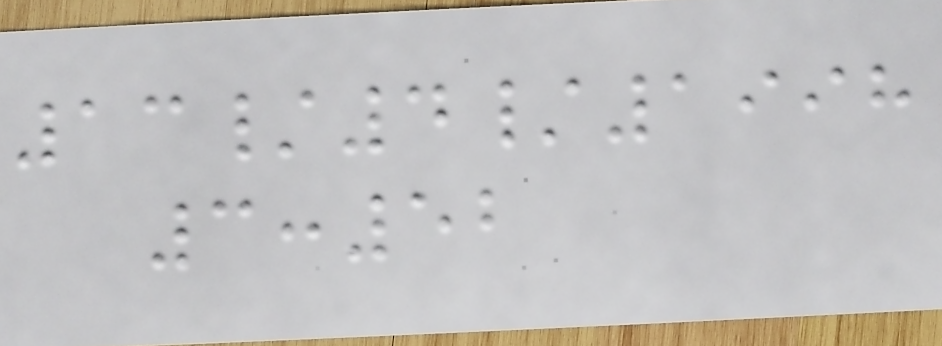13/4/1998
3:52
